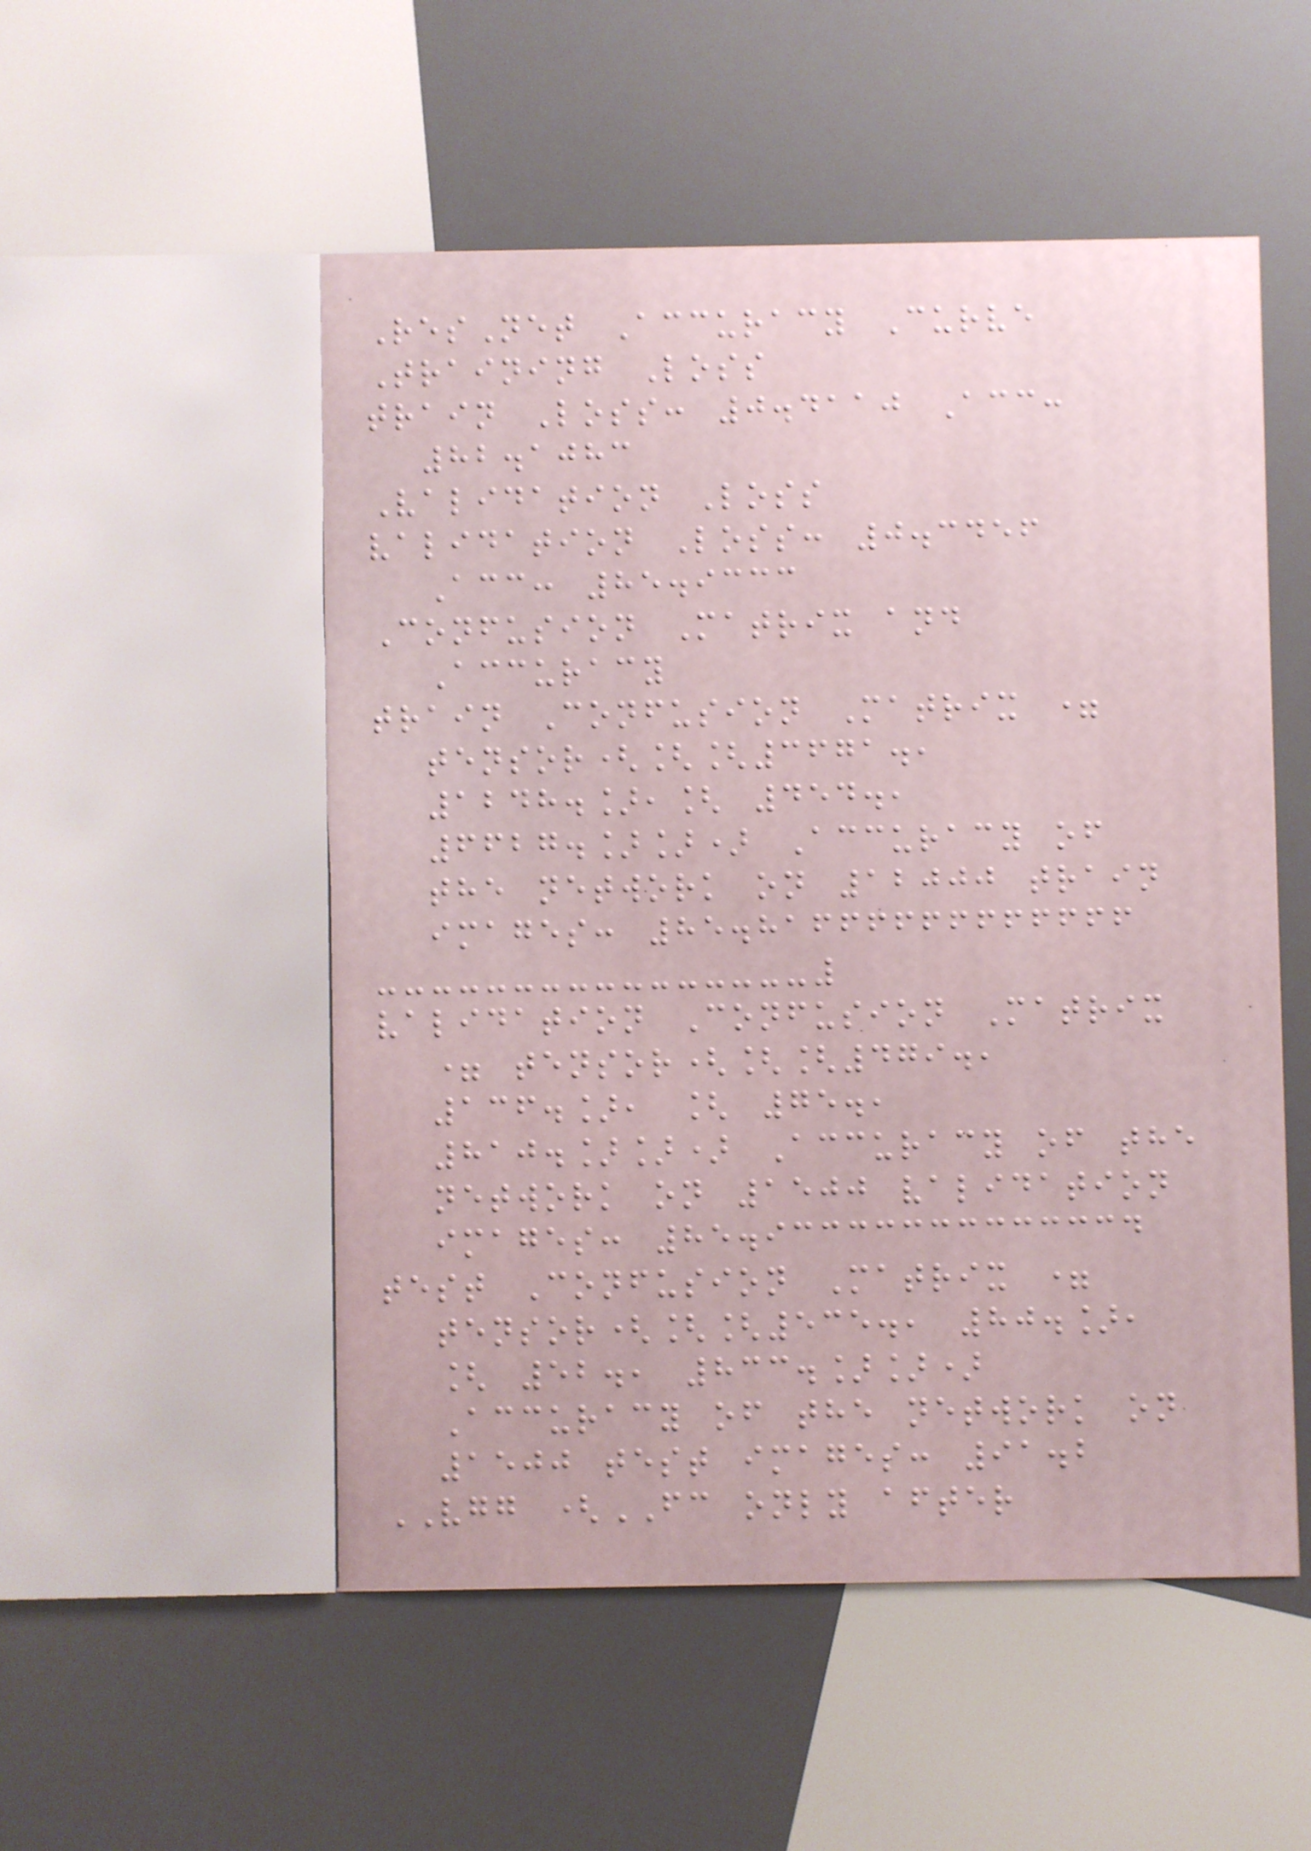ResNet Accuracy Curve
Training Loss
train Loss: 0.4110 Acc:
82.1083
Validation Loss
validation Loss: 0.3456
Acc: 85.9333
Confusion Matrix and
Accuracy
train Confusion Matrix =
tensor([[3671.,
1248.],[ 454.,
6627.]]) Accuracy of
the network on 12000 train
images: 85.81666666666666
validation Confusion Matrix
= tensor([[479.,
136.], [ 75.,
810.]]) Accuracy of the
network on 1500 validation
images: 85.93333333333334
test Confusion Matrix =
tensor([[535., 80.],
[ 52., 833.]])
Accuracy of the network on
1500 test images: 91.2
VGG (FC only after
